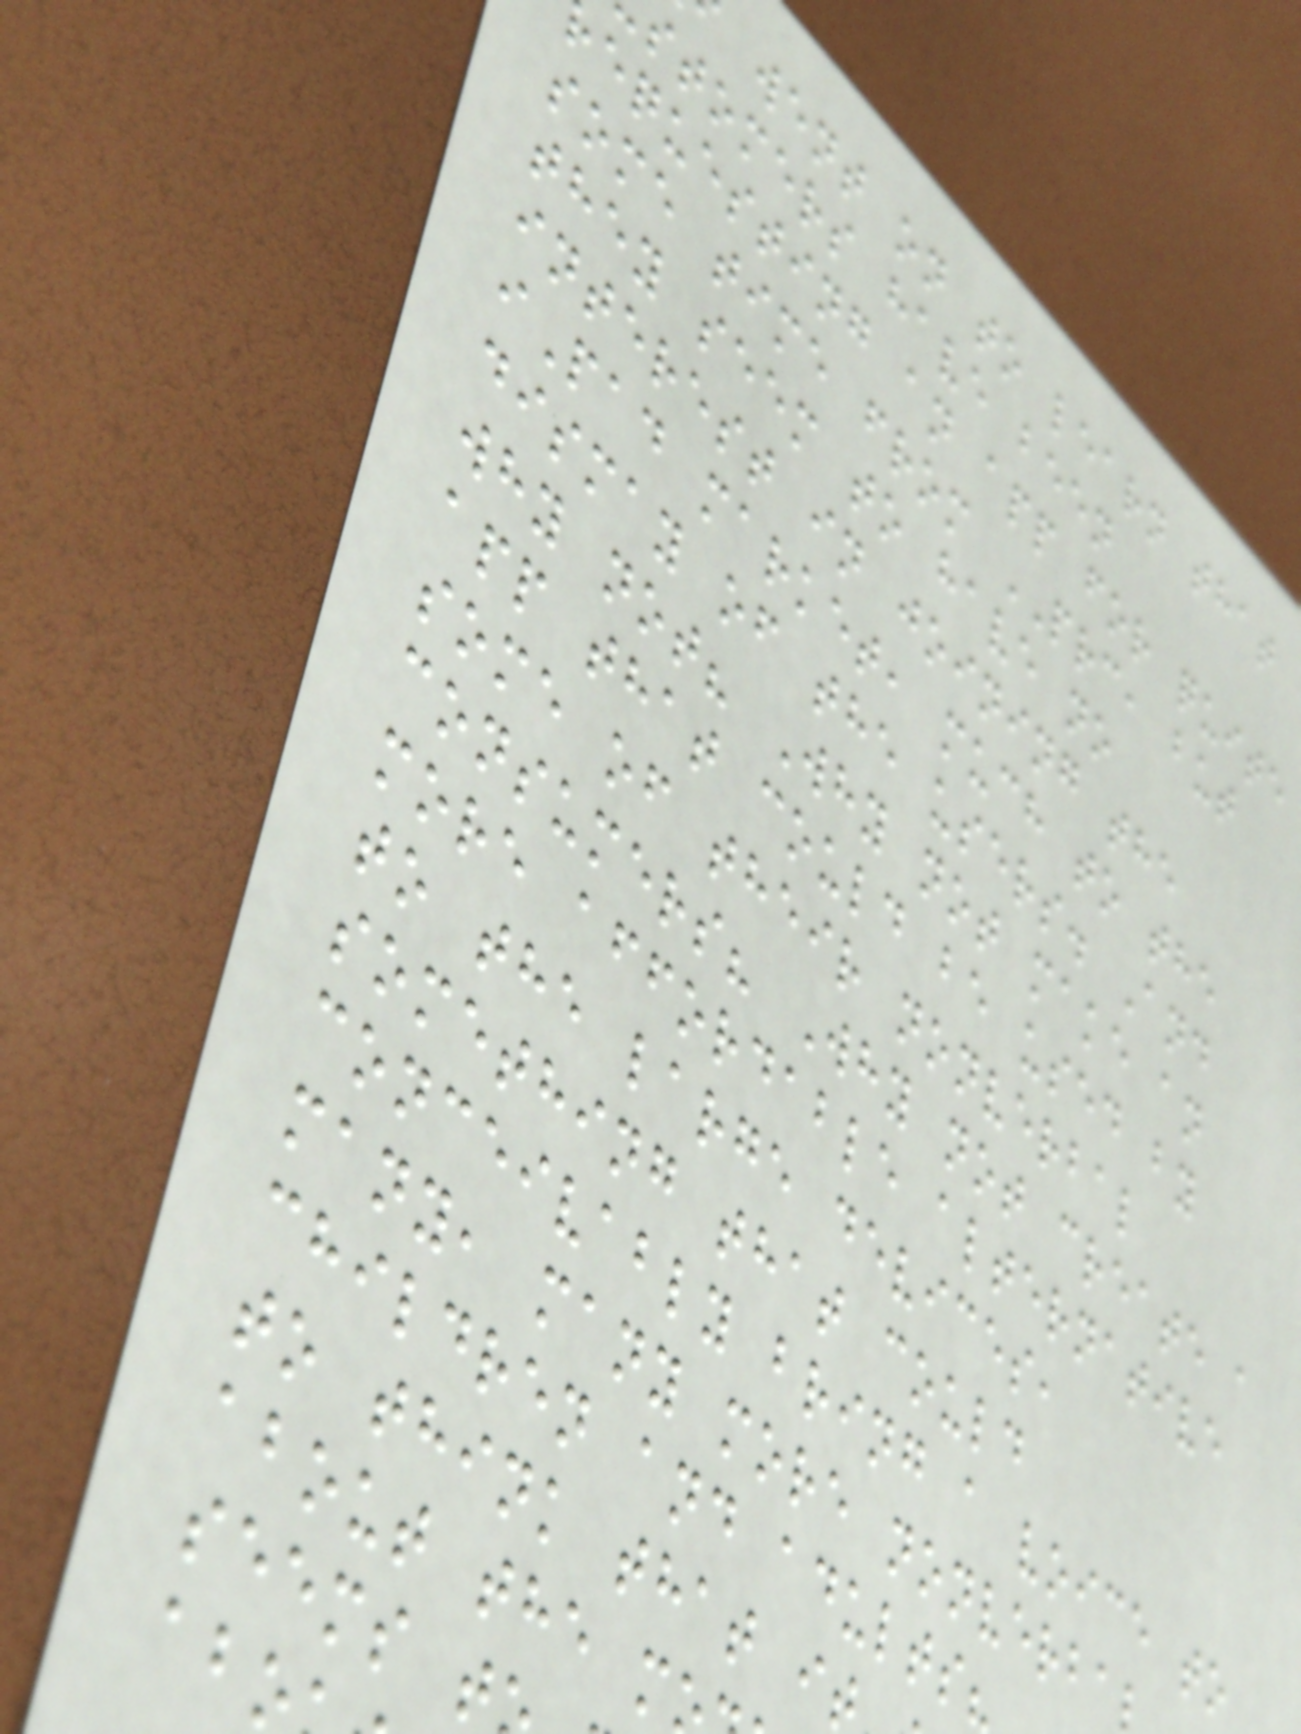went on to learn that
stomers have been
equesting an app for quite
some time from PRC, but
they seem to have no
interest in joining the
iPad market, much to the
dismay of the users. And
why not? Why not make an
app that could be used by
some of their nonverbal
consumers? Why not create a
more affordable alternative
to the large devices,
something that could
conceivably bring a voice to
many, many more nonverba
children and adults?
to think that i
about the m
seems t
